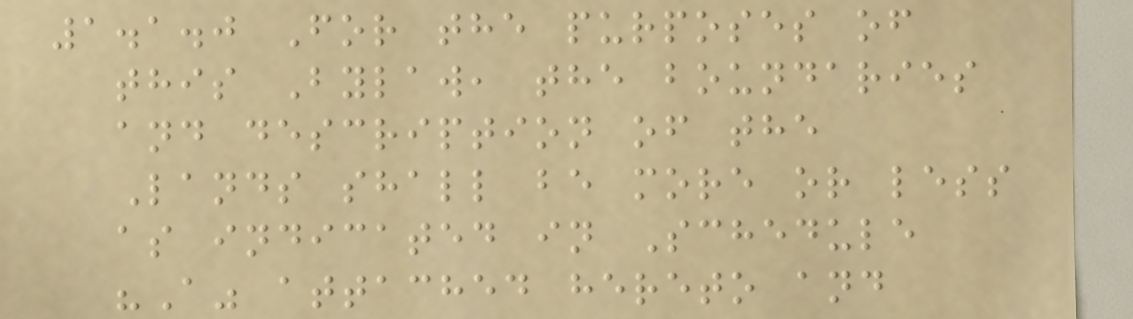1.1.0 For the purposes of
this Bylaw, the boundaries
and description of the
Lands shall be more or less
as indicated in Schedule
"A" attached hereto and
